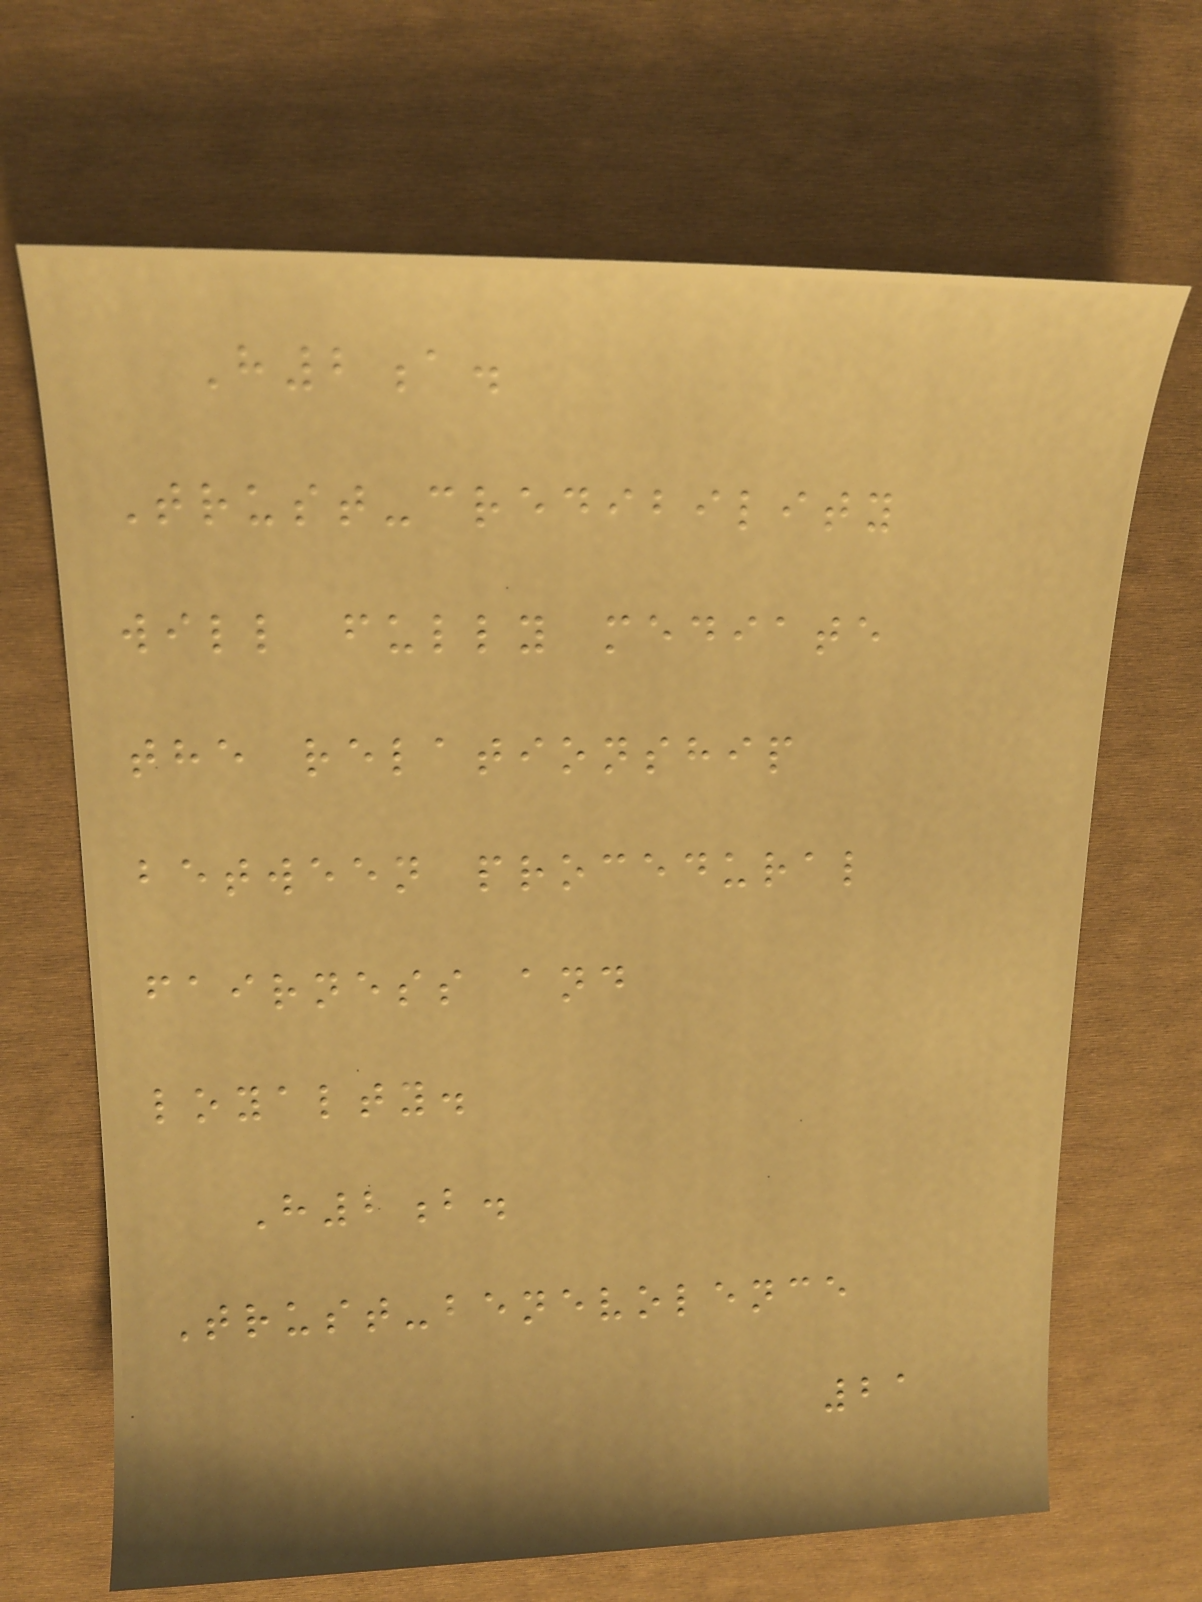H2a.
Trust-credibility
will fully mediate
the relationship
between procedural
fairness and
loyalty.
H2b.
Trust-benevolence
21
